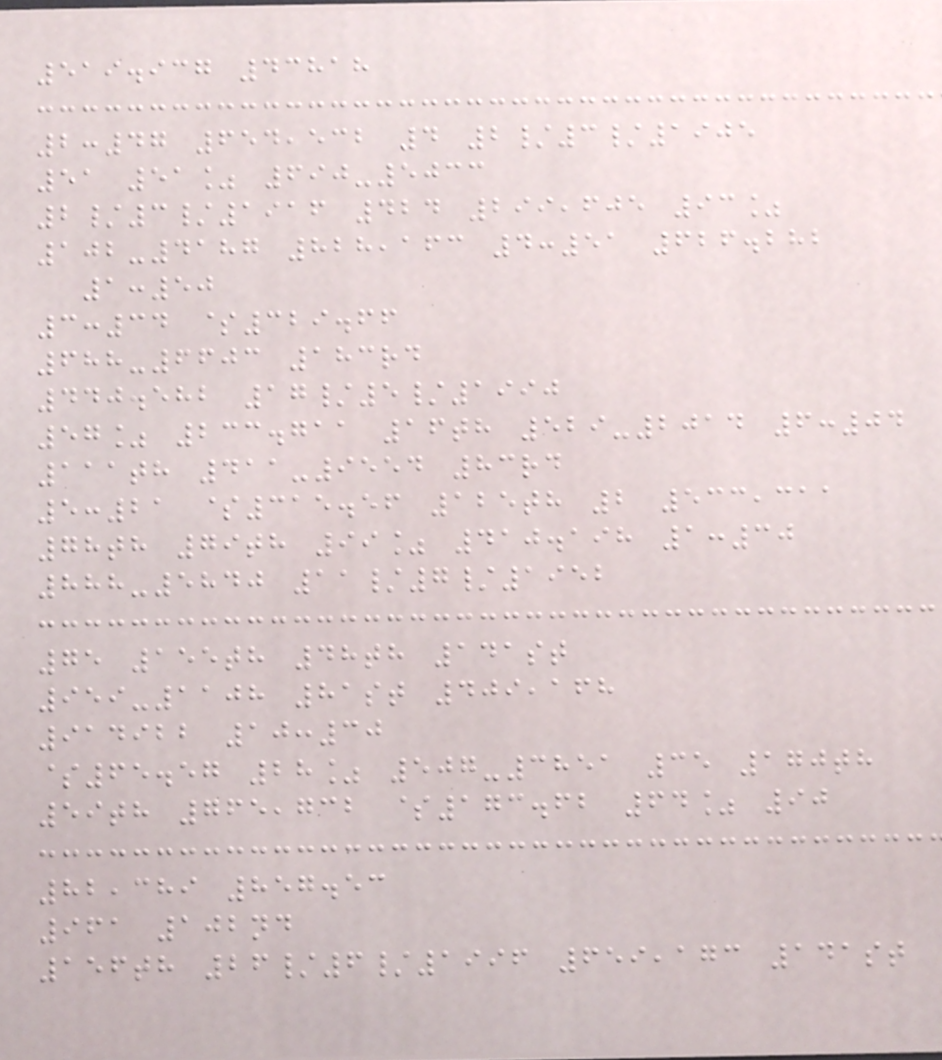519.937 43818
2:47 654,532 4 2/3/1905
51 51% 690-5033
2/3/1916 424 299,605 93%
102-4187 828,163 4:51 626.282
1:50
3:34 $329.66
688-6603 183rd
440.582 17/5/1990
57% 233.711 16th 529-2014 6:04
111th 411-9554 83rd
5:21 $315.56 125th 2 533,311
78th 79th 99% 410.198 1:30
888-5840 11/7/1952
75 155th 48th 141st
959-1108 81st 409,168
914922 10:30
$65.57 28% 507-3851 35 170th
59th 765,732 $173.62 64% 90
82,389 857.53
961 102nd
156th 26/6/1996 659,173 141st
